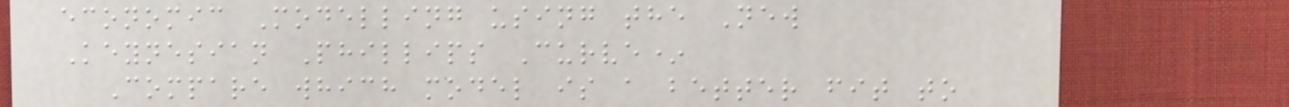economic Modelling using the New
Keynesian Phillips Curve*
Compare which model is a better fit to
